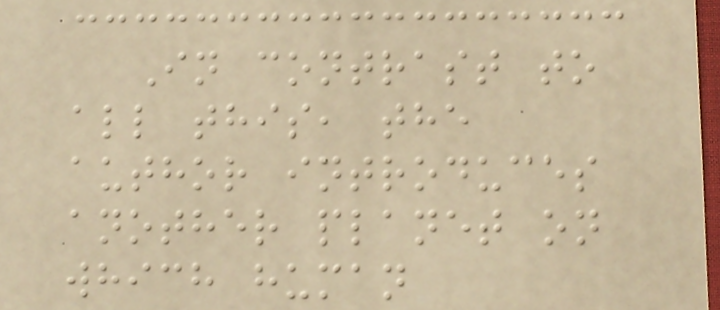In contrast to
all this, the
author introduces
another planet on
which human
